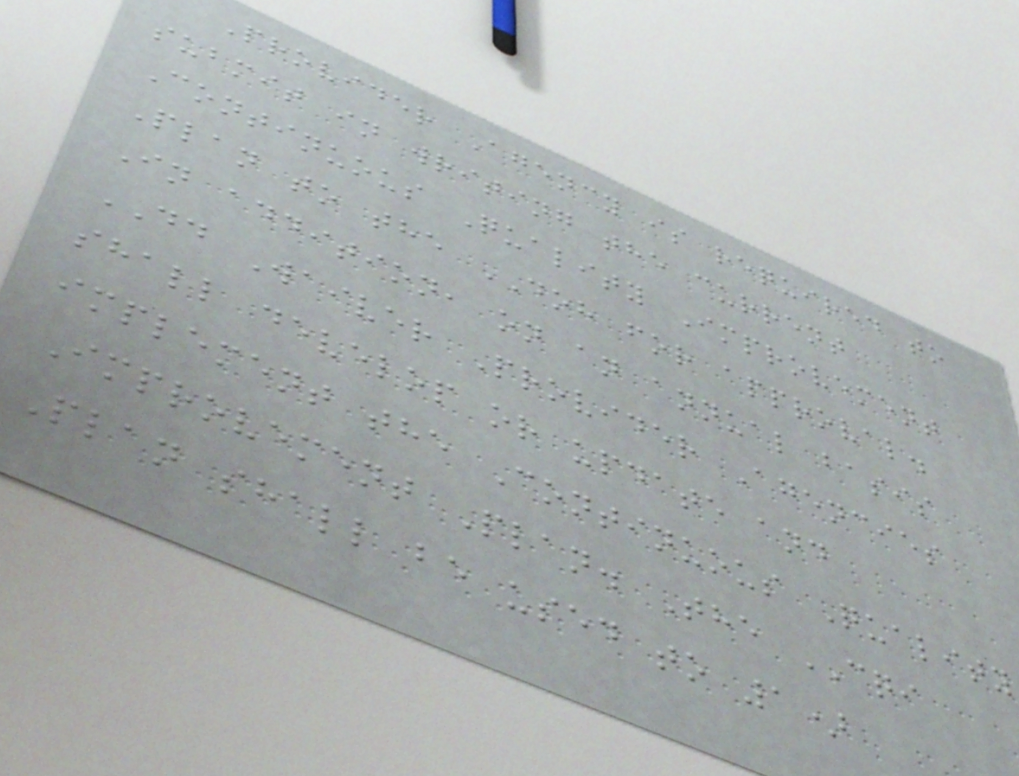Provider Agency is required to
submit in writing the current
Continuous Quality Improvement
Plan to the DOH for approval.
In addition, on an annual basis
DD Waiver Provider Agencies
shall develop or update and
implement the Continuous Quality
Improvement Plan. The CQI
Plan shall be used to 1)
